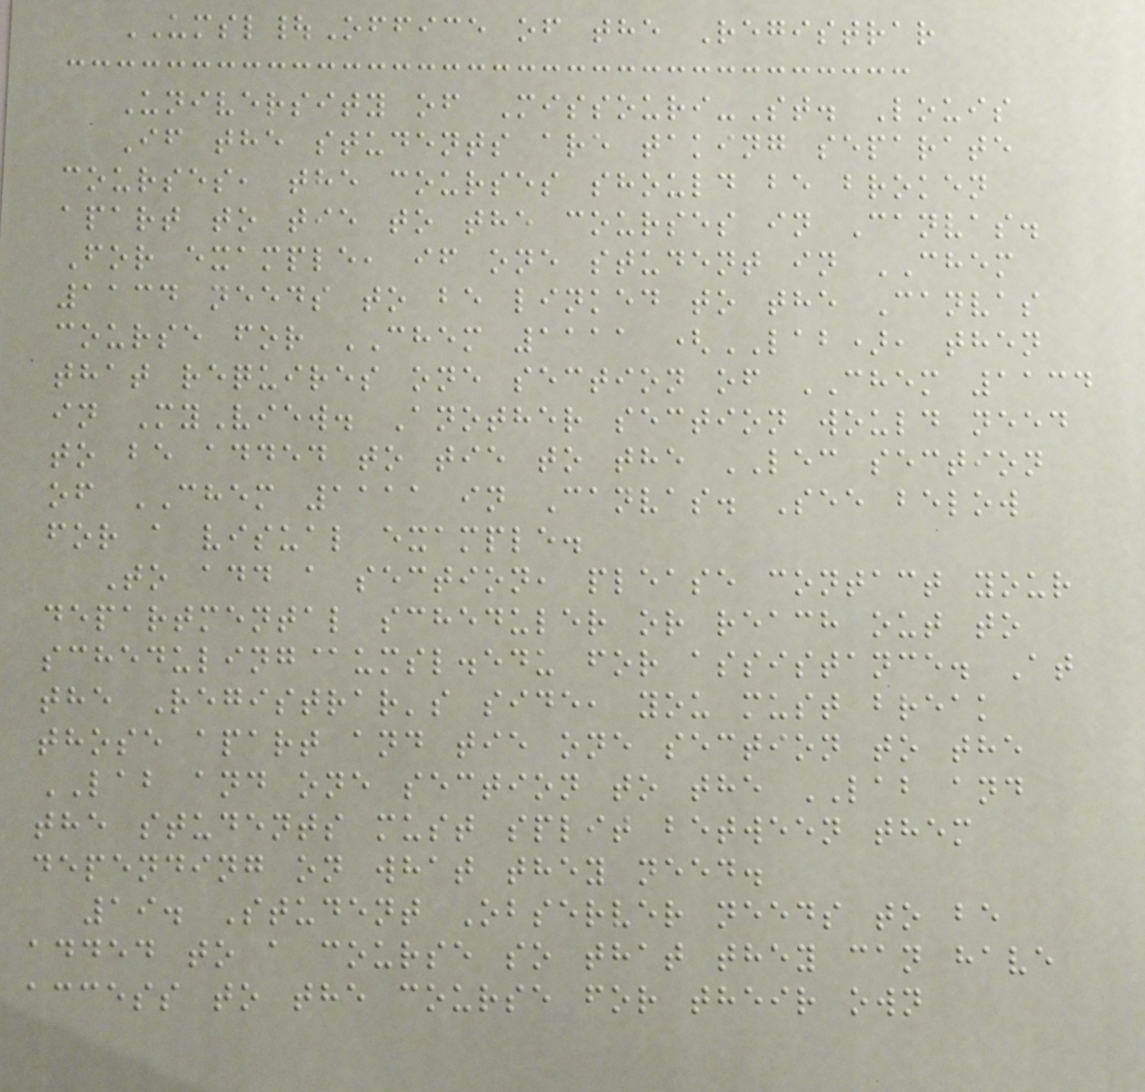UMSL|Office of the Registrar
University of Missouri-St. Louis
If the students are taking separate
courses, the courses should be broken
apart to tie to the courses in Canvas.
For example, if one student in CHEM
1134 needs to be linked to the Canvas
course for CHEM 1111 (LAB), then
that requires one section of CHEM 1134
in MyView. Another section would need
to be added to tie to the LEC section
of CHEM 1111 in Canvas. See below
for a visual example.
To add a section, please contact your
departmental scheduler or reach out to
scheduling@umsl.edu for assistance. At
the Registrar's side, you must break
those apart and tie one section to the
LAB and one section to the LAB and
the students must split between them
depending on what they need.
19. Student Observer needs to be
added to a course so that they can have
access to the course for their own
